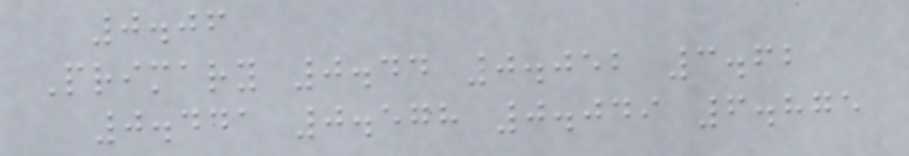0.06
Primary 0.44 0.052 3.62
0.441 0.578 0.049 6.875
